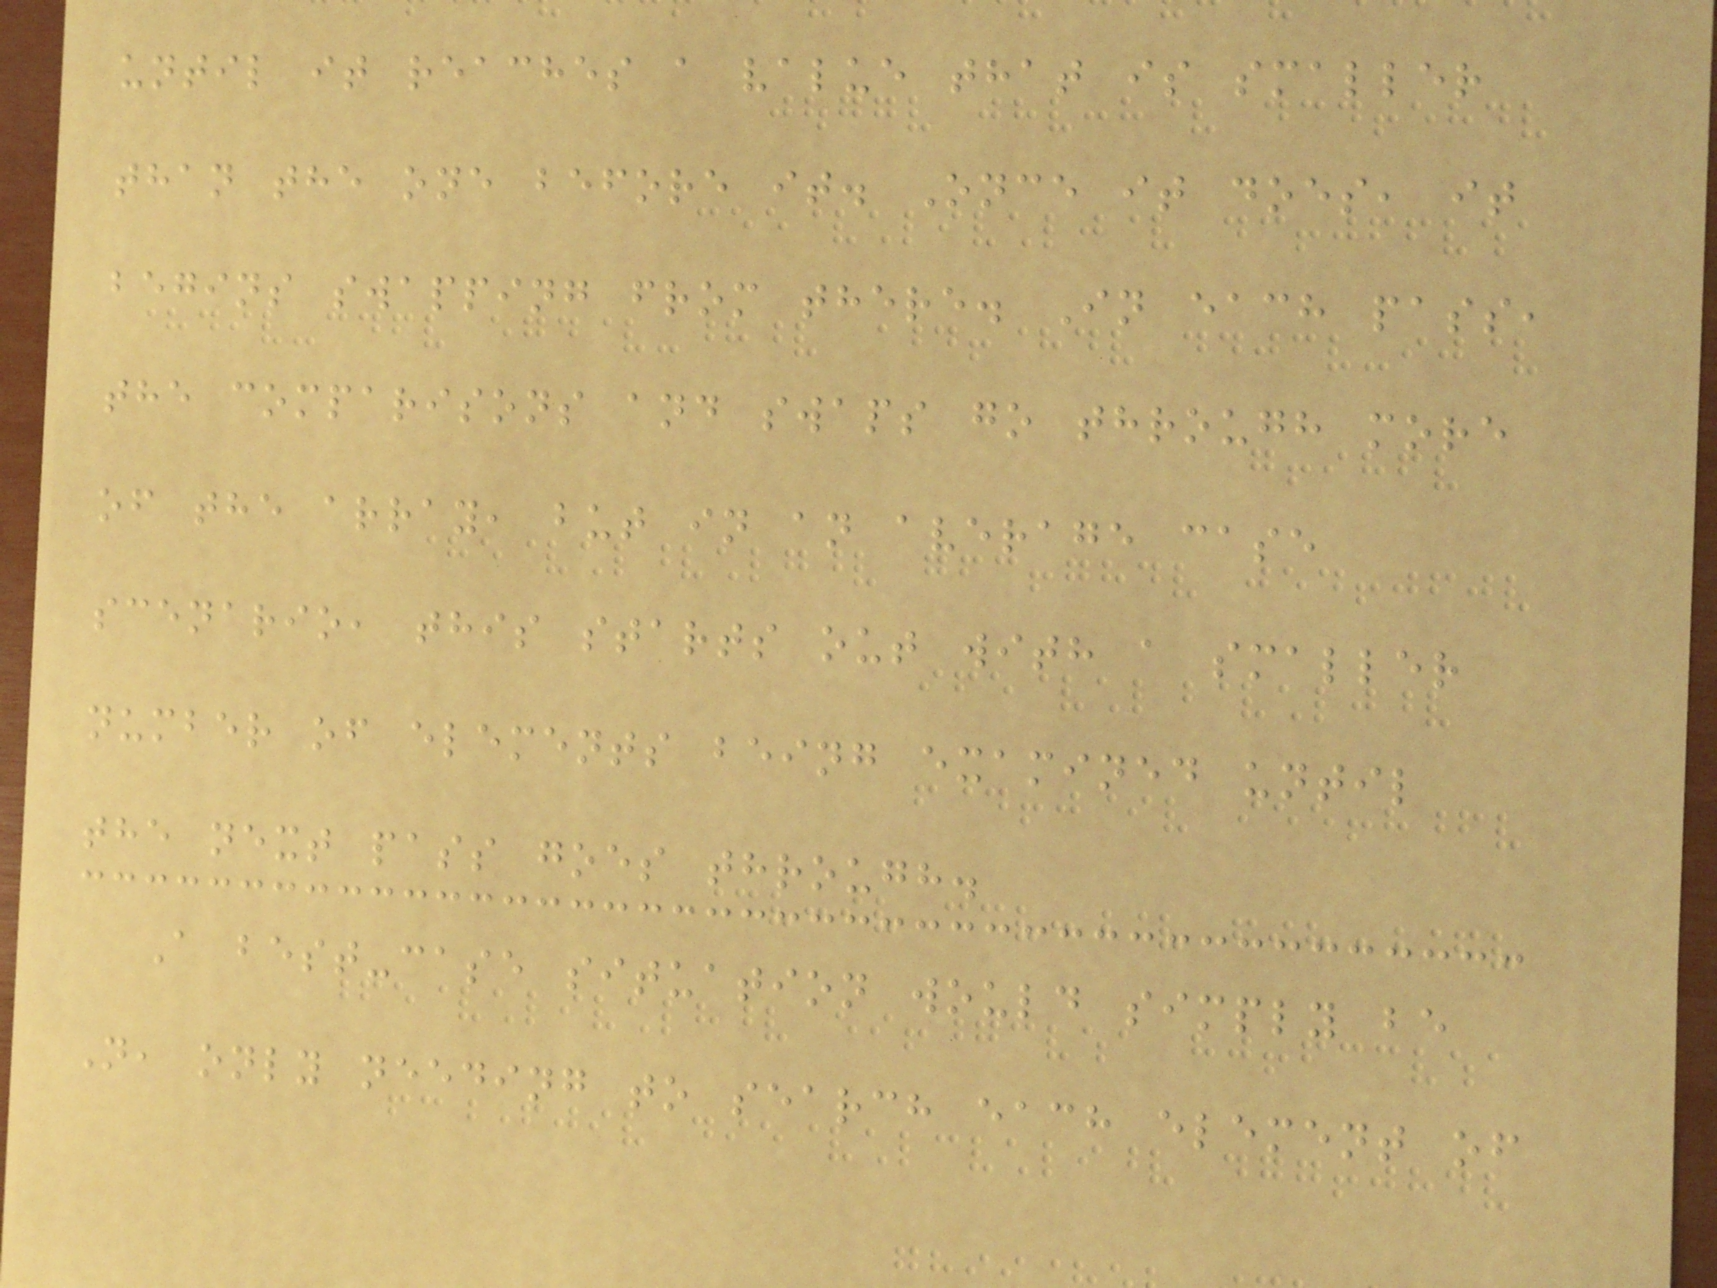until it reaches a value that is smaller
than the one before it. Once it does, it
begins swapping from there. In each pass,
the comparisons and swaps go through more
of the array, but in an average case
scenario, this starts out with a smaller
number of elements being examined until
the next pass goes through.
A best-case situation would simply be
N, only needing to search each element of
